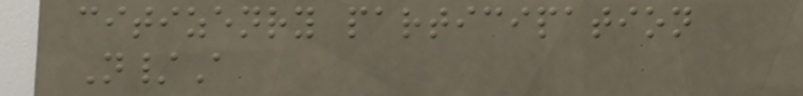citizenry participation
N/A
